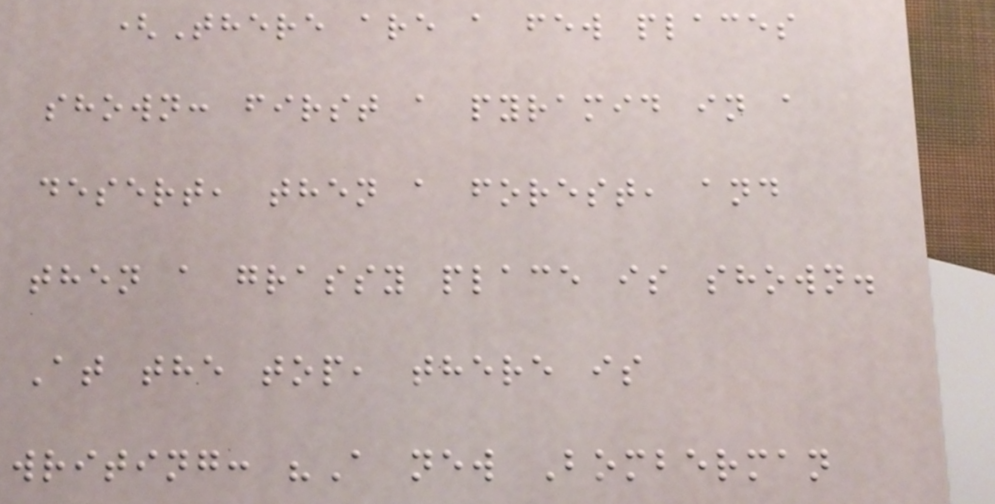(There are a few places
shown: first a pyramid in a
desert, then a forest, and
then a grassy place is shown.
At the top, there is
writing: "A new Bomberman
